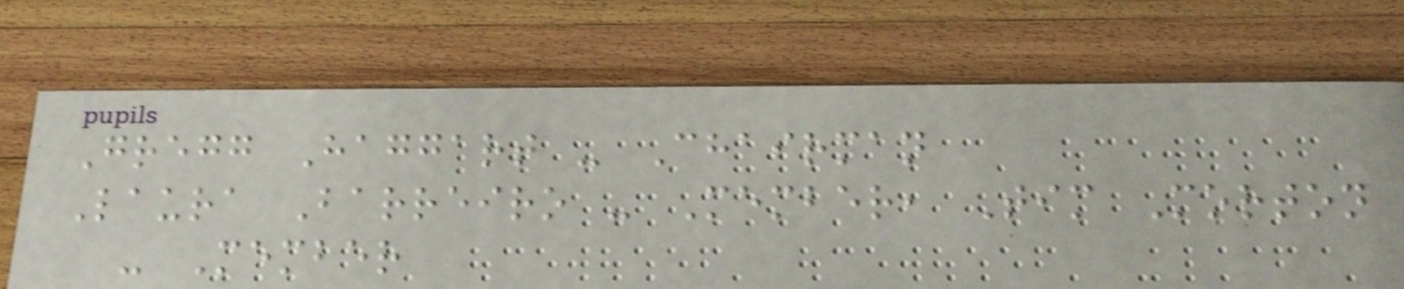Gregg Haggart - Chairman
Laura Barreiro - Member, Tim Morton
- Member
